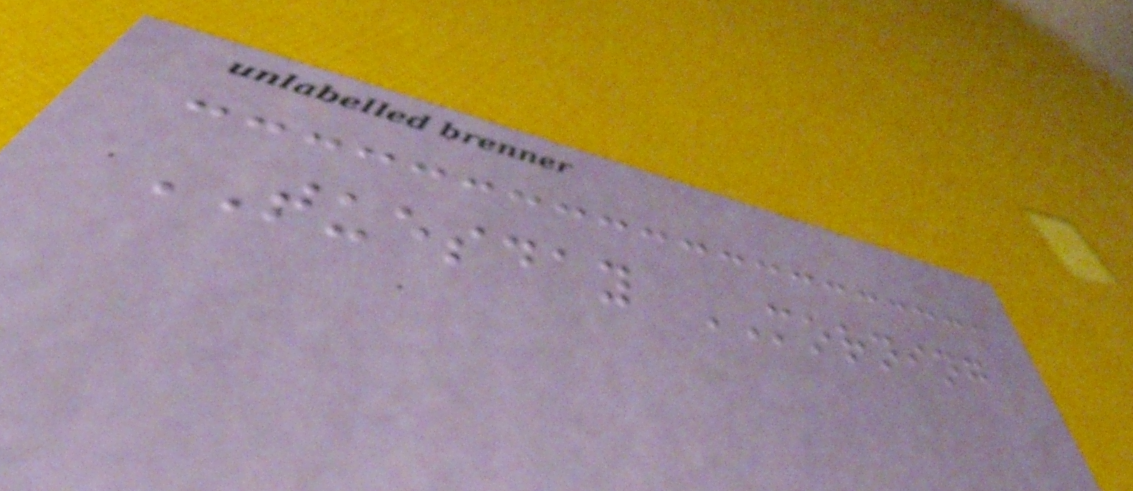TUESDAY MORNING
